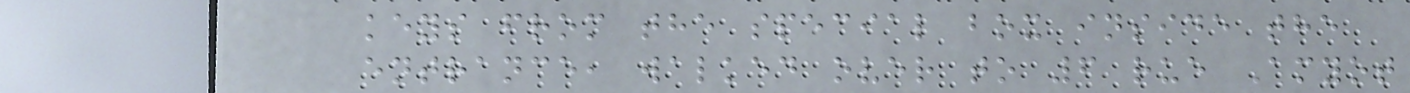keys from the special box inside the
entrance, walked over to 6 rue Amyot
